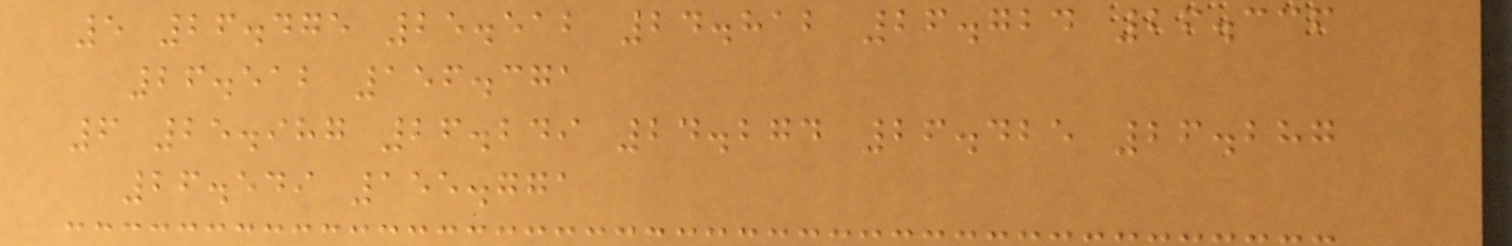5 26.475 25.512 24.812 26.724 26.336
26.512 156.371
6 25.987 26.249 24.274 26.425 26.287
26.549 155.771
